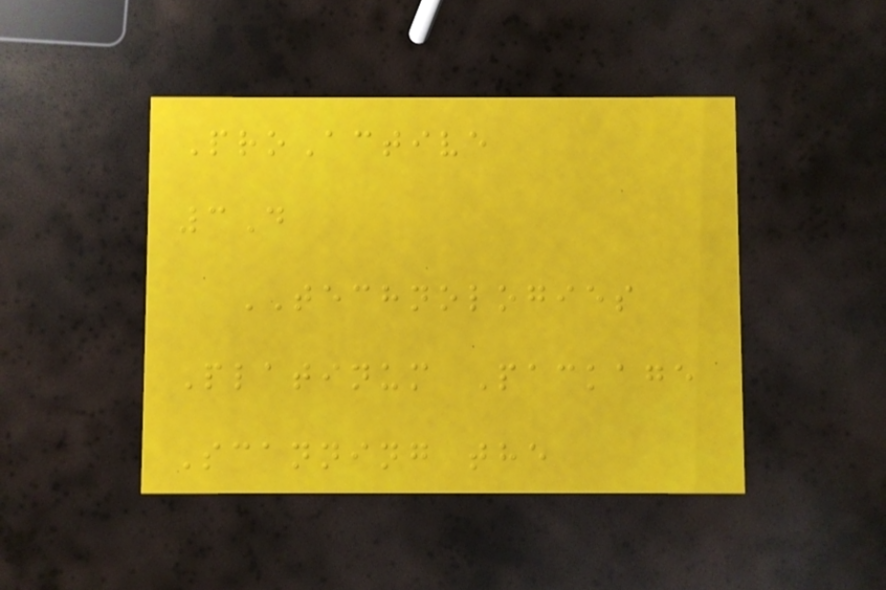ProActive
3D
TECHNOLOGIES
Platinum Package
Scanning the
